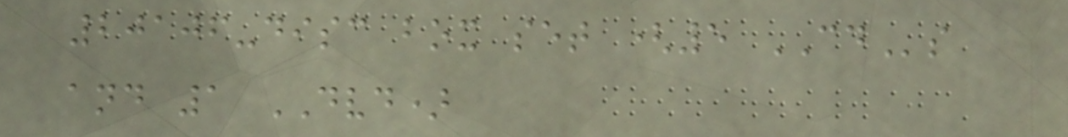20106-disc box set (5 CDs
and 1 DVD)
